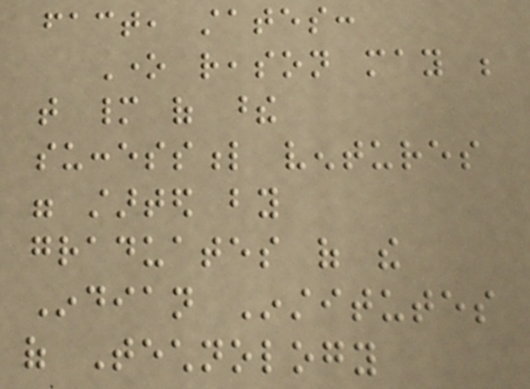fact, states:
One reason may be
that many of these
successful ventures
were started by
graduates of the
Indian Institutes
of Technology
